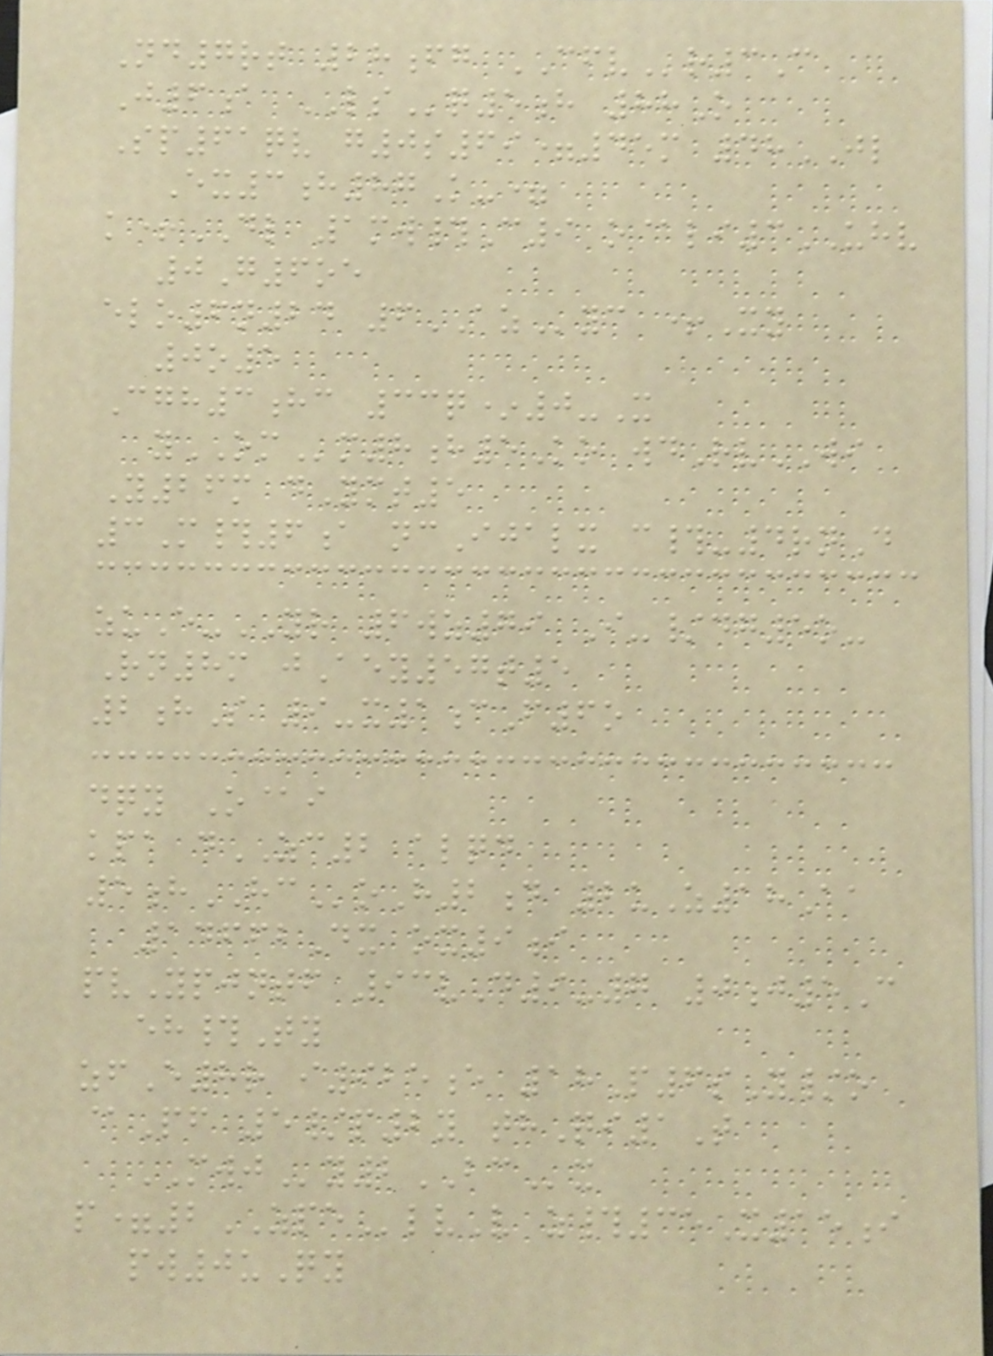Nd7rt 28fg CFVr3C
J6a LSq5h 88O
Sp61qv g0s69=45m 48JL
Ex3h87K-=
k+DL 1mw#C9 o@li3UHV
0G6oe
elo6n24 6AZyc +Xy
0o5
Cgh3hc 33q*0-X
yOMm8h5Ko wdRvWI
Y26m dYmt5
3M#6a ncIjalx c#-4rnD
zuE-YR 6wz79 I-/dg5o-
Rn8m jAey57t5
2hS 9-x1cF6o
dqy O@i
kpa dZC2 alqd
5hHCoH2d 2uZ18Aa
14662Dx ox9i
pvYpjntf 93vD9-7 0j5C
eh#Ty
zfE8r i925e 18P6sY/o
@Pf 5/p2y thQi1T
MWJy2BCx
p=2ZPElvV z#35X15i
pw0uQy
